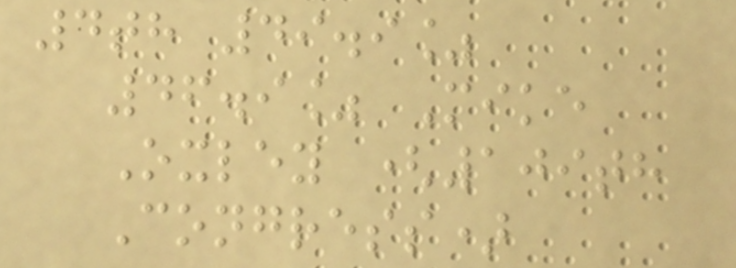4th 49.9%
46.9% Mike
Oxley (109th
Congress)
